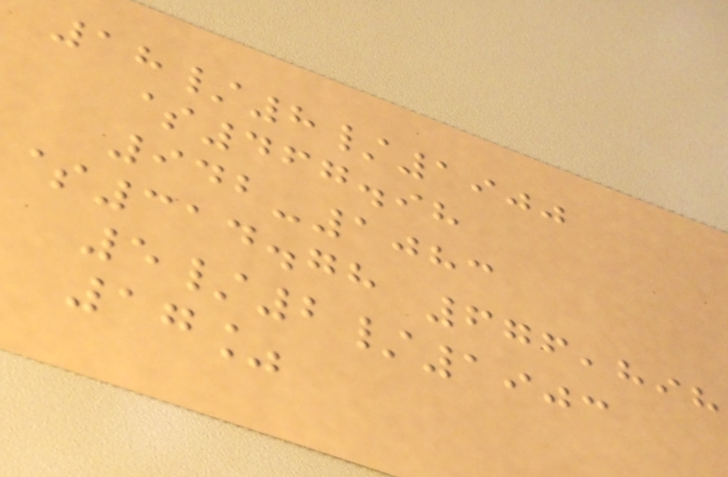18/8/1900
$467.98
942-1083
$314.78 676,898
5/2/1903
17%
